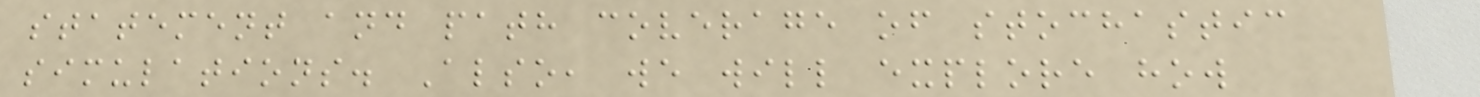statement and path coverage of stochastic
simulations. Also, we will explore how
